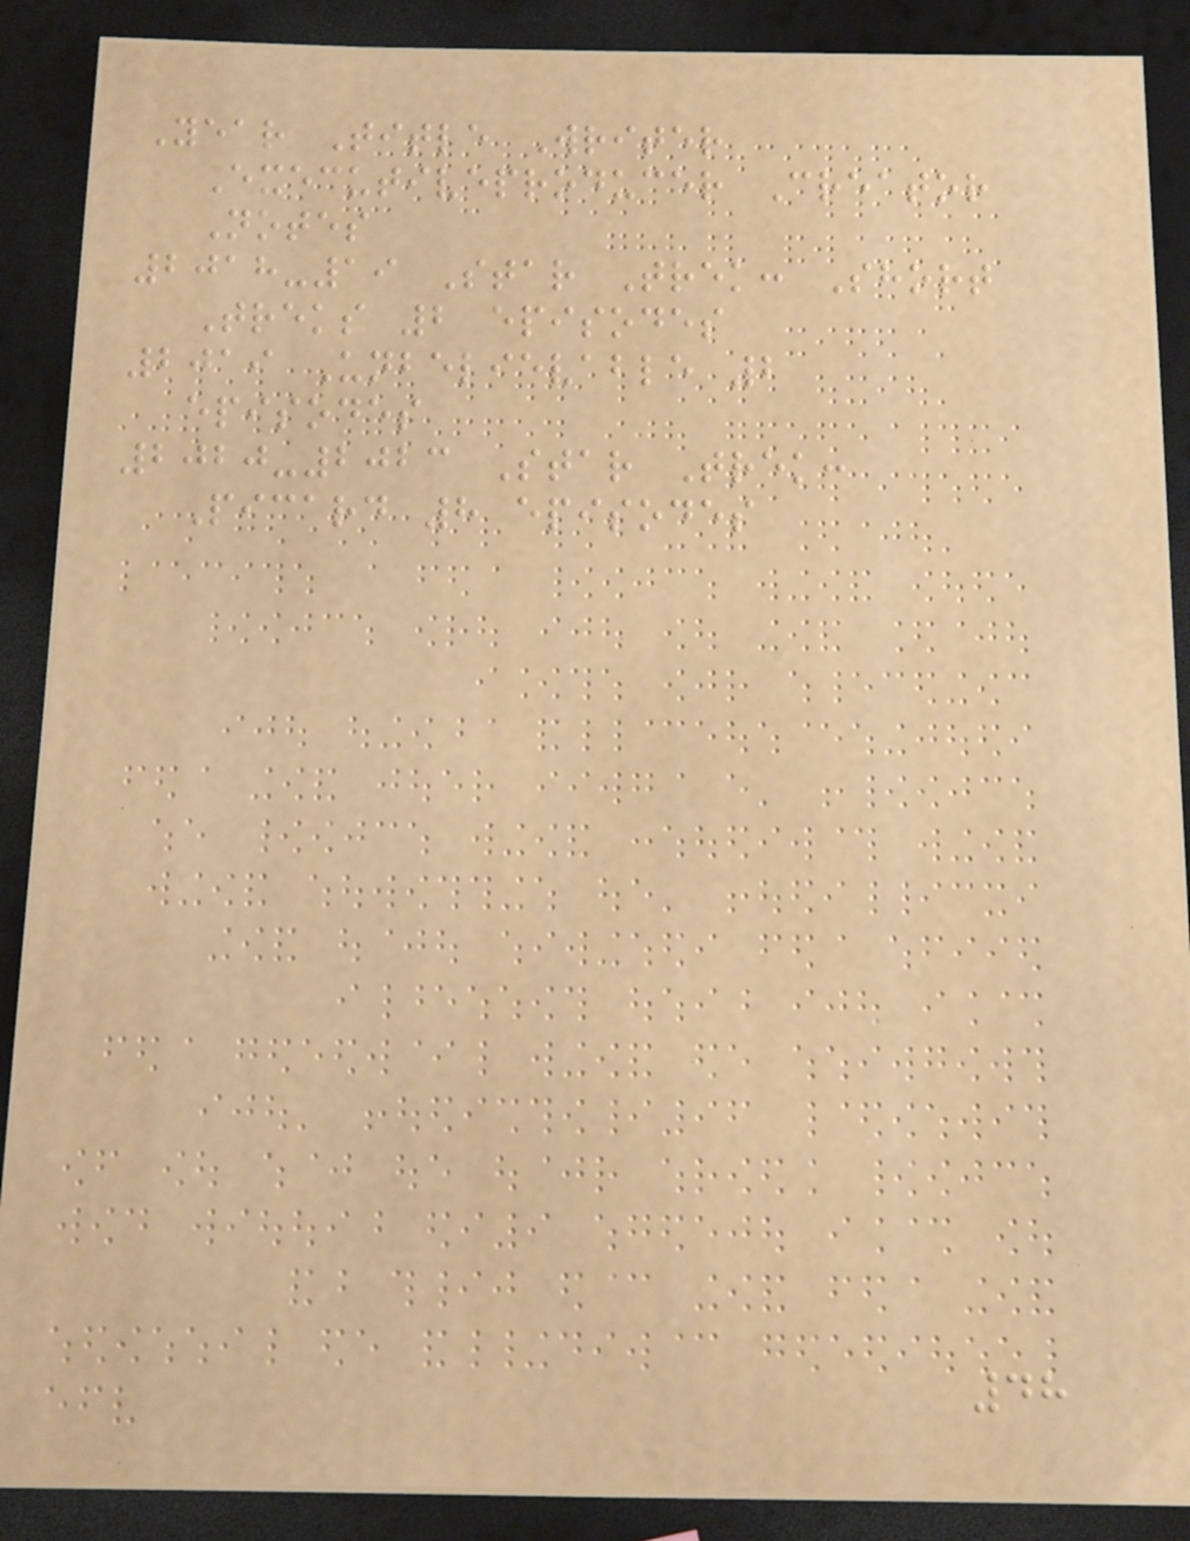Year Title Writer
Executiveproducer Creator
Notes
2018-19 Star Trek: Short
Treks 2 episodes
2019 Unbelievable 2
episodes
2020-2023 Star Trek:
Picard 8 episodes
48
